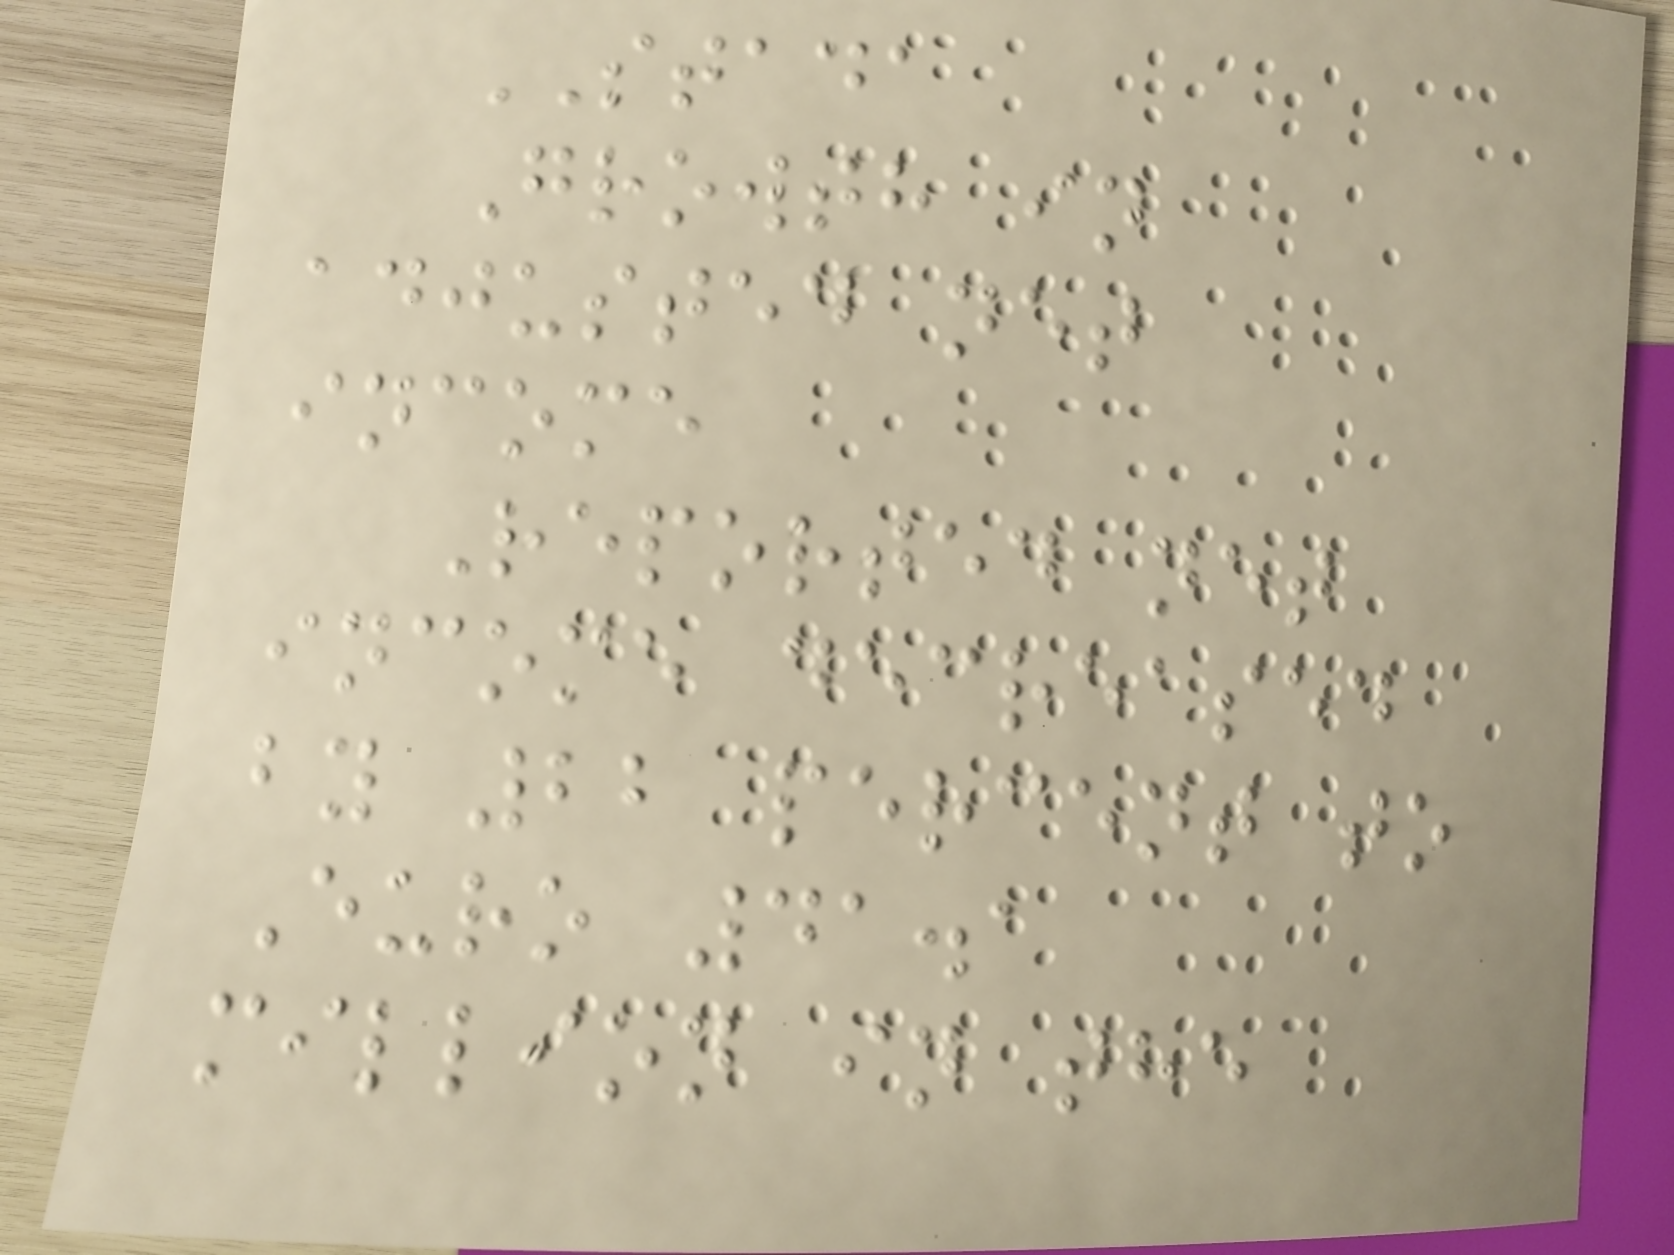STADA
Growth in
adjusted net
income
Reported net
income decreased
by 22 percent to
Euro 41.1
million in the
